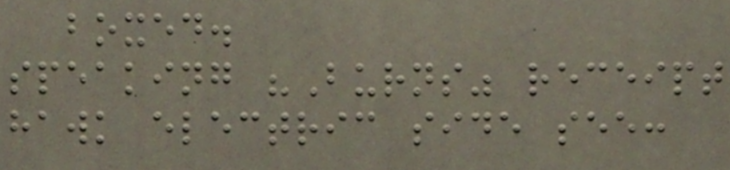boxed.
speaking "Burns" receipt
hawk electric side see:
